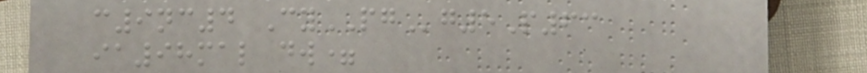c9nc4 CyPGg5P63
ia98mal dw=
